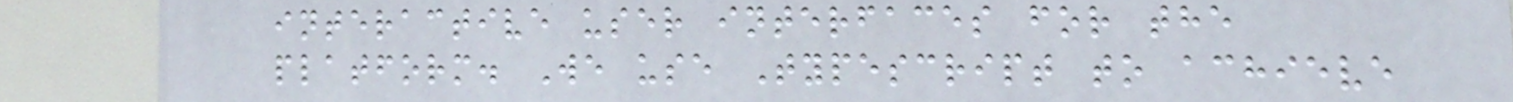interactive user interfaces for the
platform. We use Typescript to achieve
